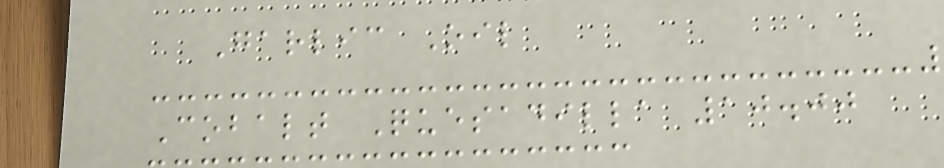Garlic Oil
Cobalt Quesadilla 10.00
